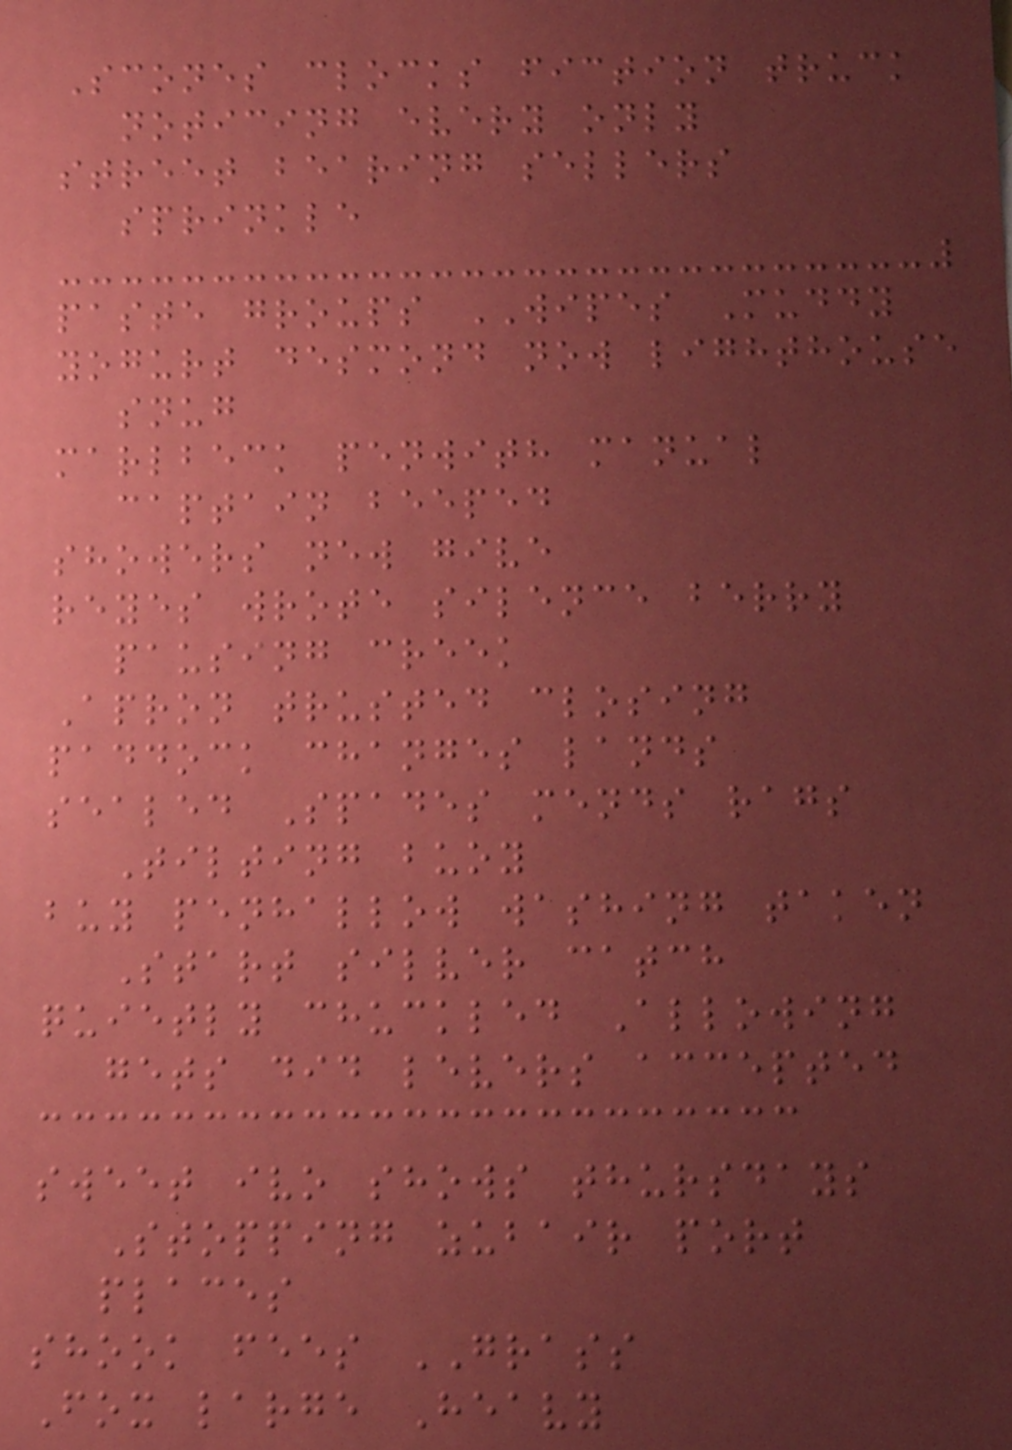Scones clocks fiction truck
noticing every only
street bearing sellers
sprinkle
paste groups WIPES Muddy
yogurt desmond now lighthouse
snug
marlbeck penwith manual
captain beeped
showers new give
reyes wrote silence berry
pausing creek
Apron trusted closing
paddock changes lands
sealed Spades mends rags
Tilting buoy
buy penhallow washing taken
Start silver catch
quietly chuckled Allowing
gets did levers accepted
sweet ivo shows thursdays
Stopping zubair port
places
shook fees GRASS
Fox large Heavy
